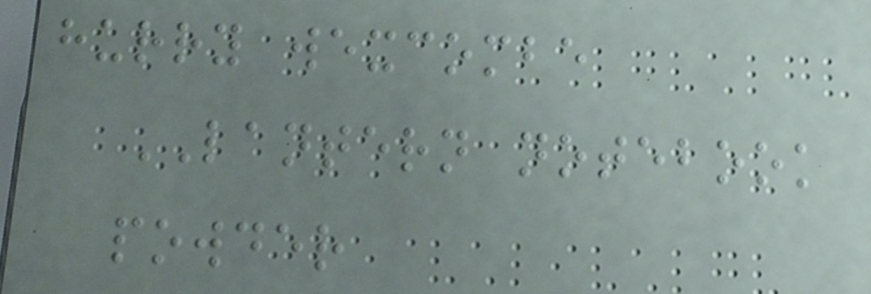hurry wexcombe
LANTERN notebook
powder
